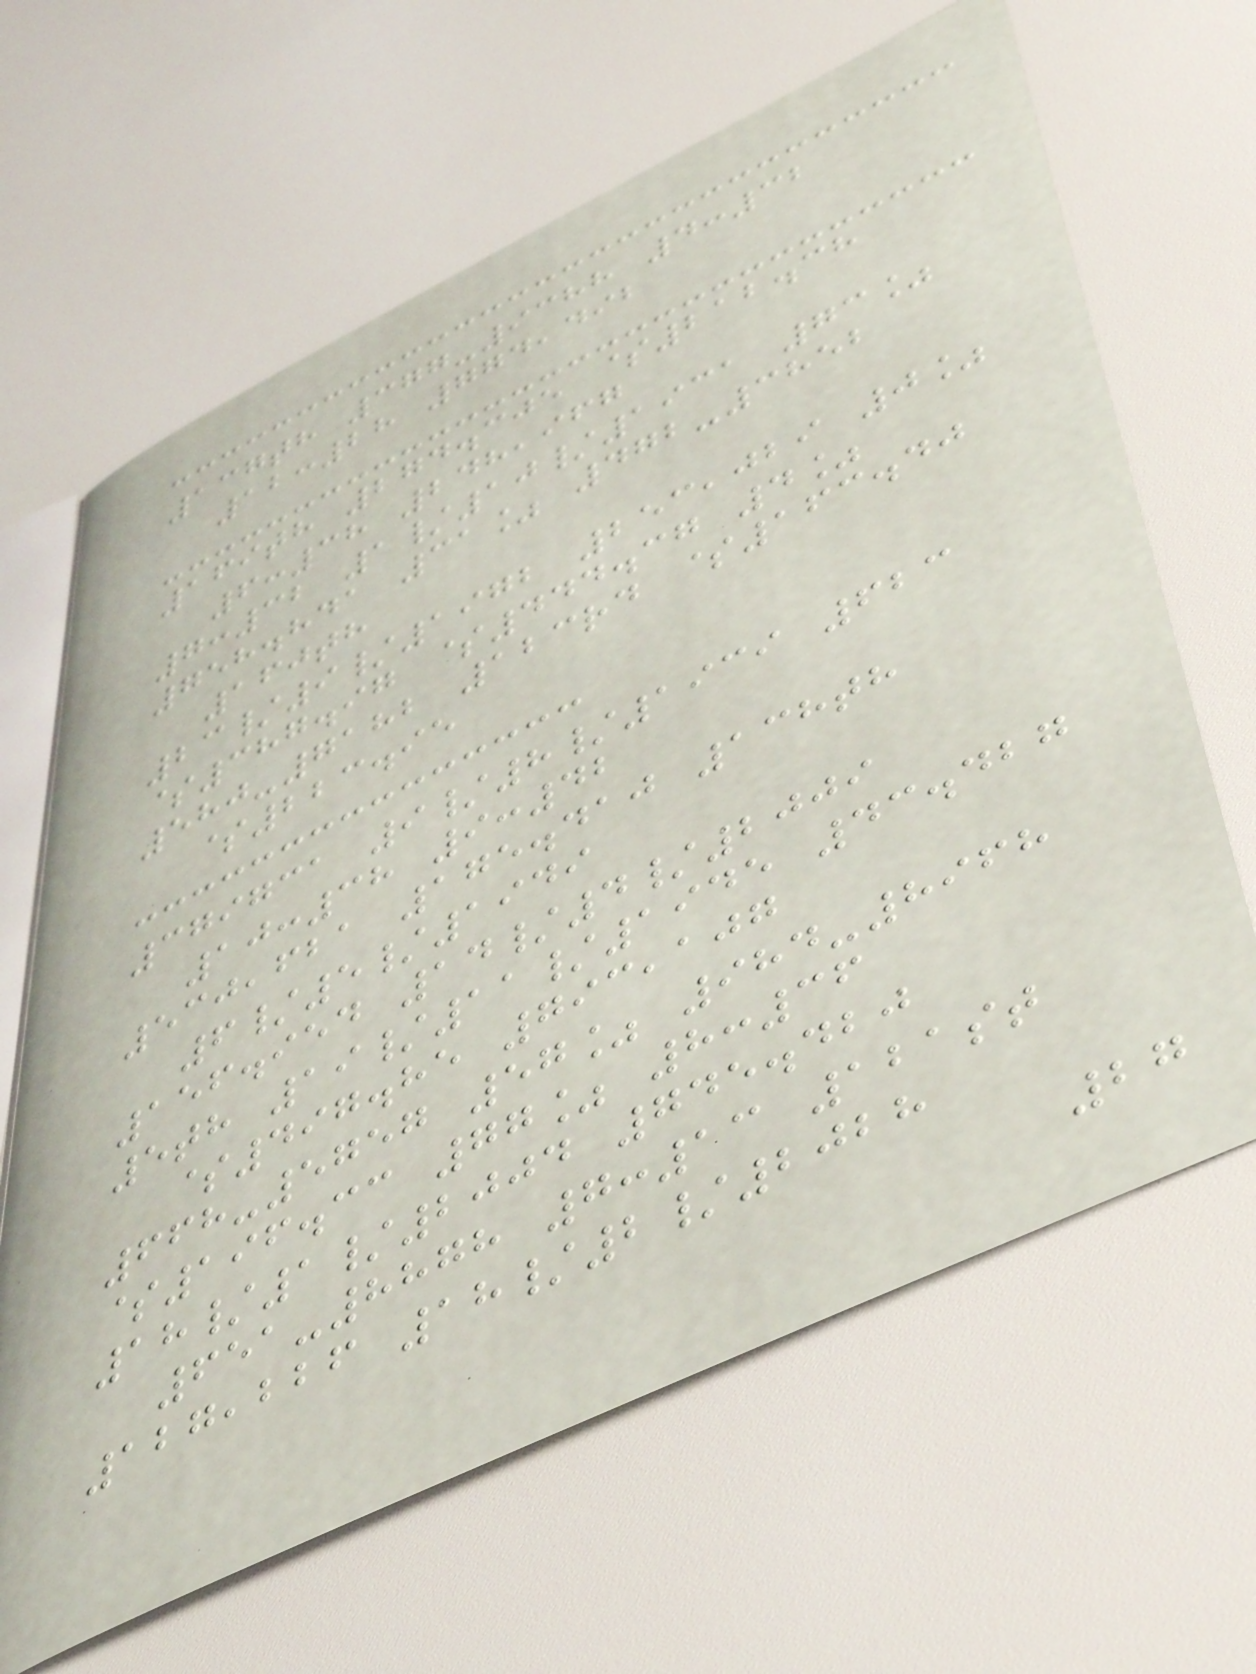137th 377-9388 4:32
12:28 774,492
169th 274.305 $212.38
6:38 248,967
7:32 1/10/1931 73%
758.841 31% 472-3852
160th
23/9/1972 253,029 0%
$387.97 $444.37 4%
580-7182 123rd $163.40
$223.95
379731 9/8/1939 623
10:38 9:42
530,621 175.410 138th
6/5/1949
156.954 14/4/2009
5th 19/11/1945 43.427
$497.85 793,107
668-5757 57% 984-8968
$196.33 77% 8:36
18/1/2004 745.420
651-8878 7:13 121st
127,226 18/2/2028
27
